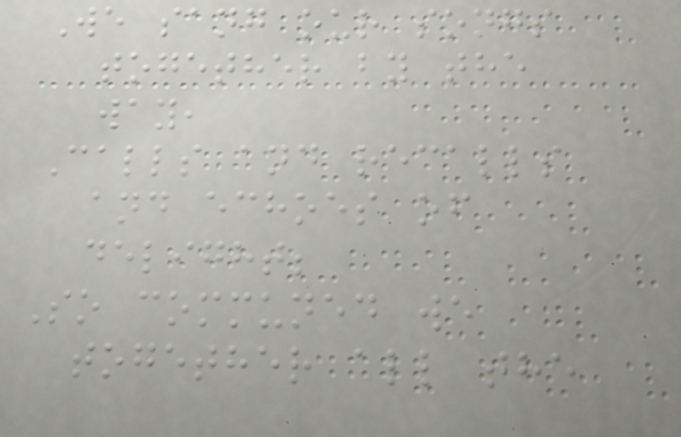We sang our songs
together by the
way,
Calls and recalls
and echoes of
delight;
So communed we
together all the
